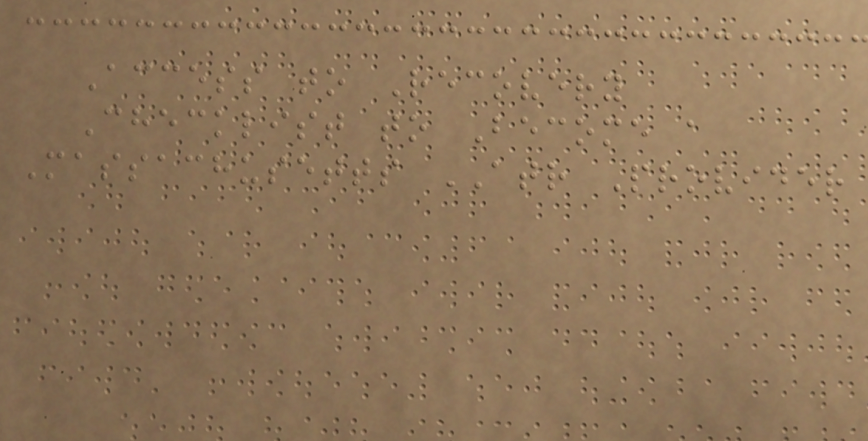Access to Recovery
Checklist to Become a
Massachusetts ATR Provider
